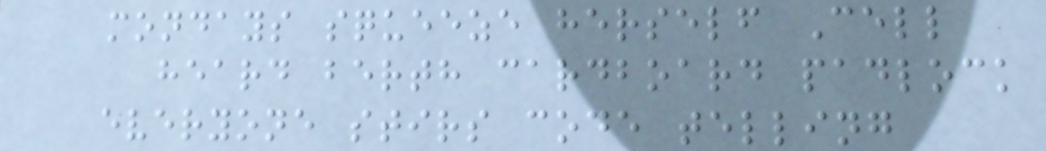mondays squeeze herself Cell
heard berth cardboard padlock
everyone stirs code telling
